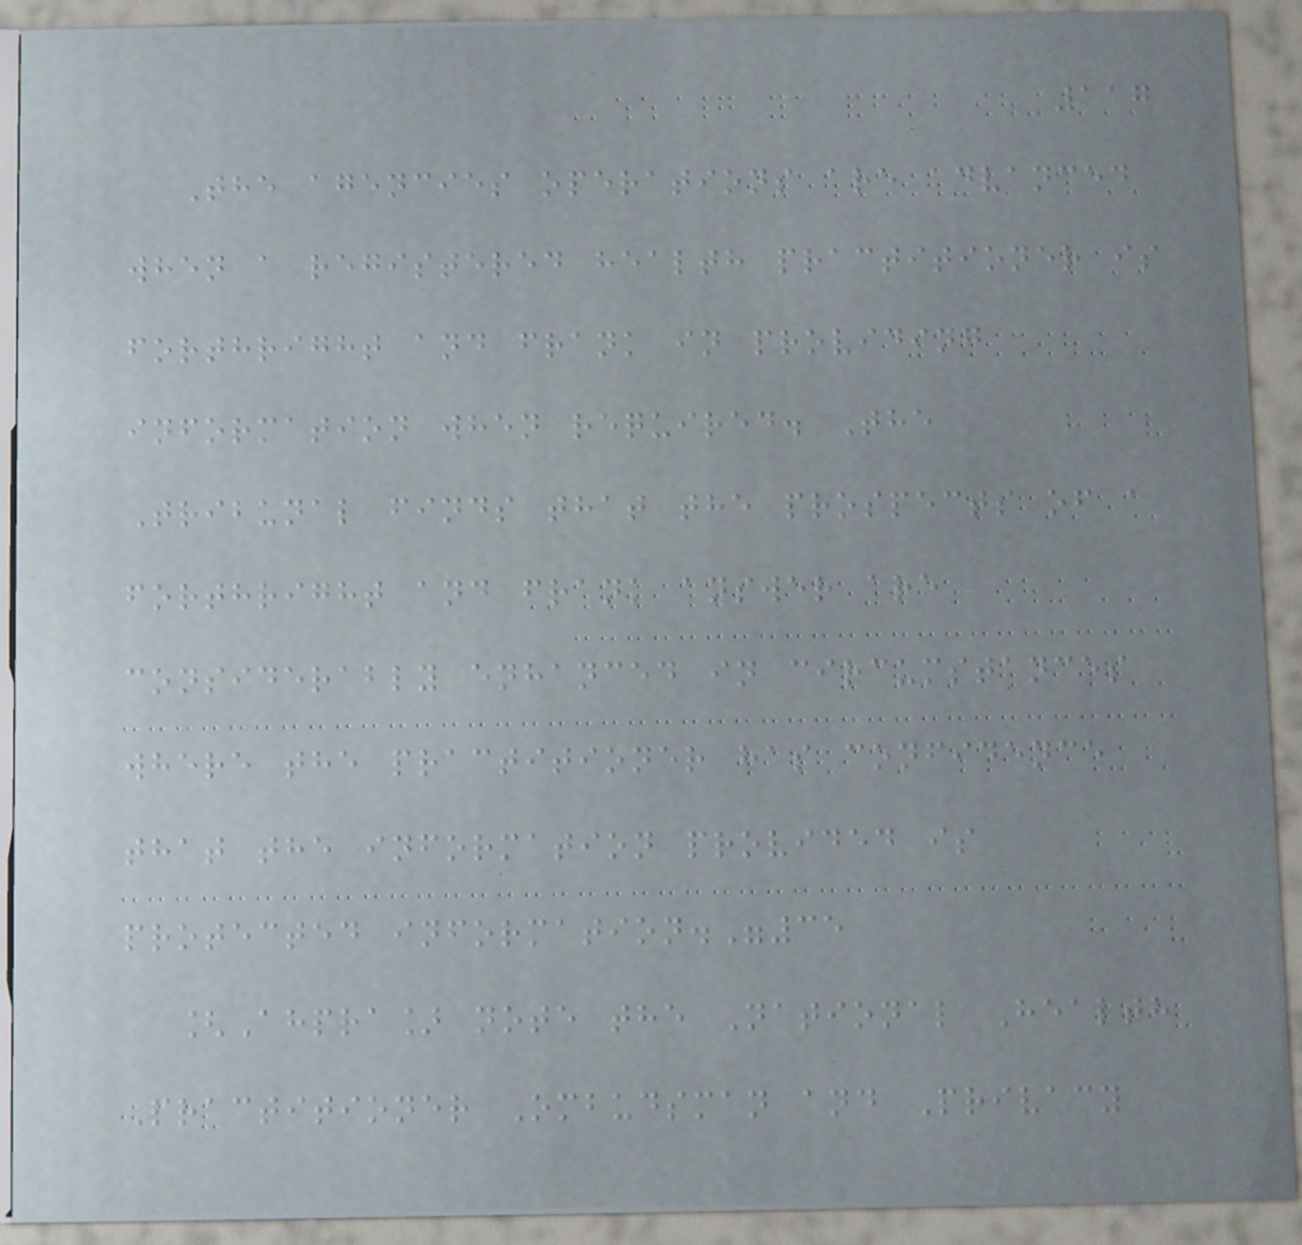117
The agencies operations are advanced
when a registered health practitioner is
forthright and frank in providing
information when required. The
Tribunal finds that the prospects of a
forthright and frank answer are
considerably enhanced in circumstances
where the practitioner has confidence
that the information provided is
protected information."35
[Ahpra] note the National Health
Practitioner Ombudsman and Privacy
